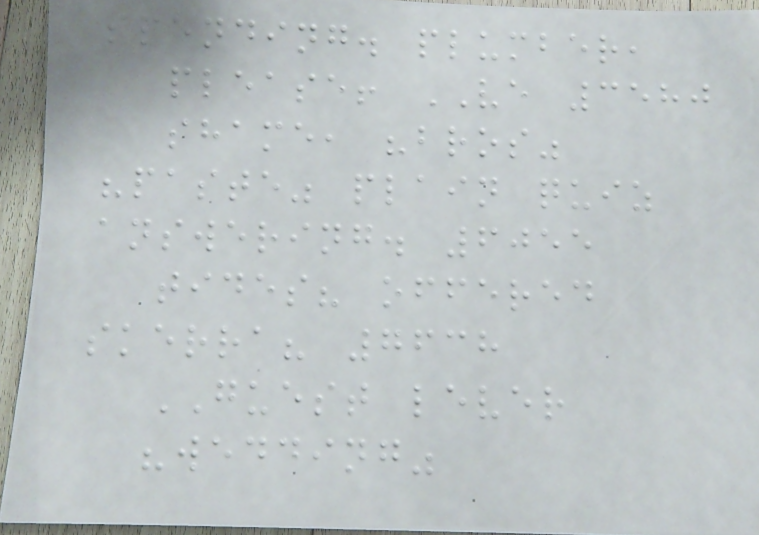spending. plumber,
please! VE 3580
shame, "bros"
"paste" plain quiz
answering. 6055
tides? offered
skerra? 7638
GUEST lever
"wedding"
